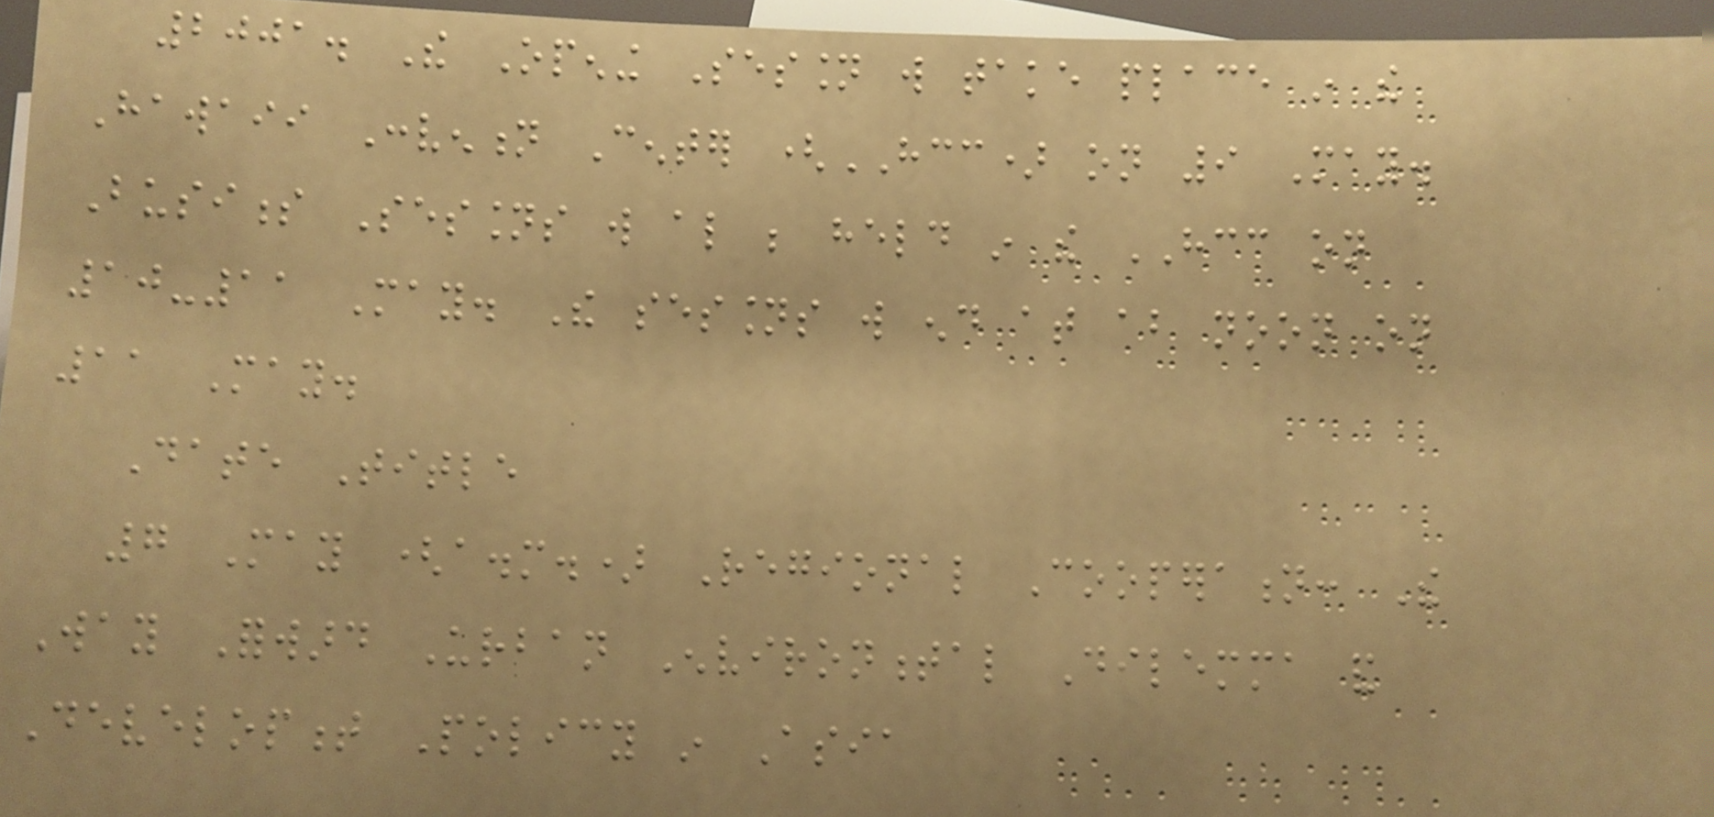2001. The Opening Session will take place in the
Hawaii Convention Center (HCC) on 9 May.
Business Sessions will also be held in the HCC on
10-11 May. The sessions will end at about noon on
11 May.
Date Title
7 May (a.m.) Regional Cooperation: The
Way Forward Urban Environmental Dilemma and
Development Policy in Asia
